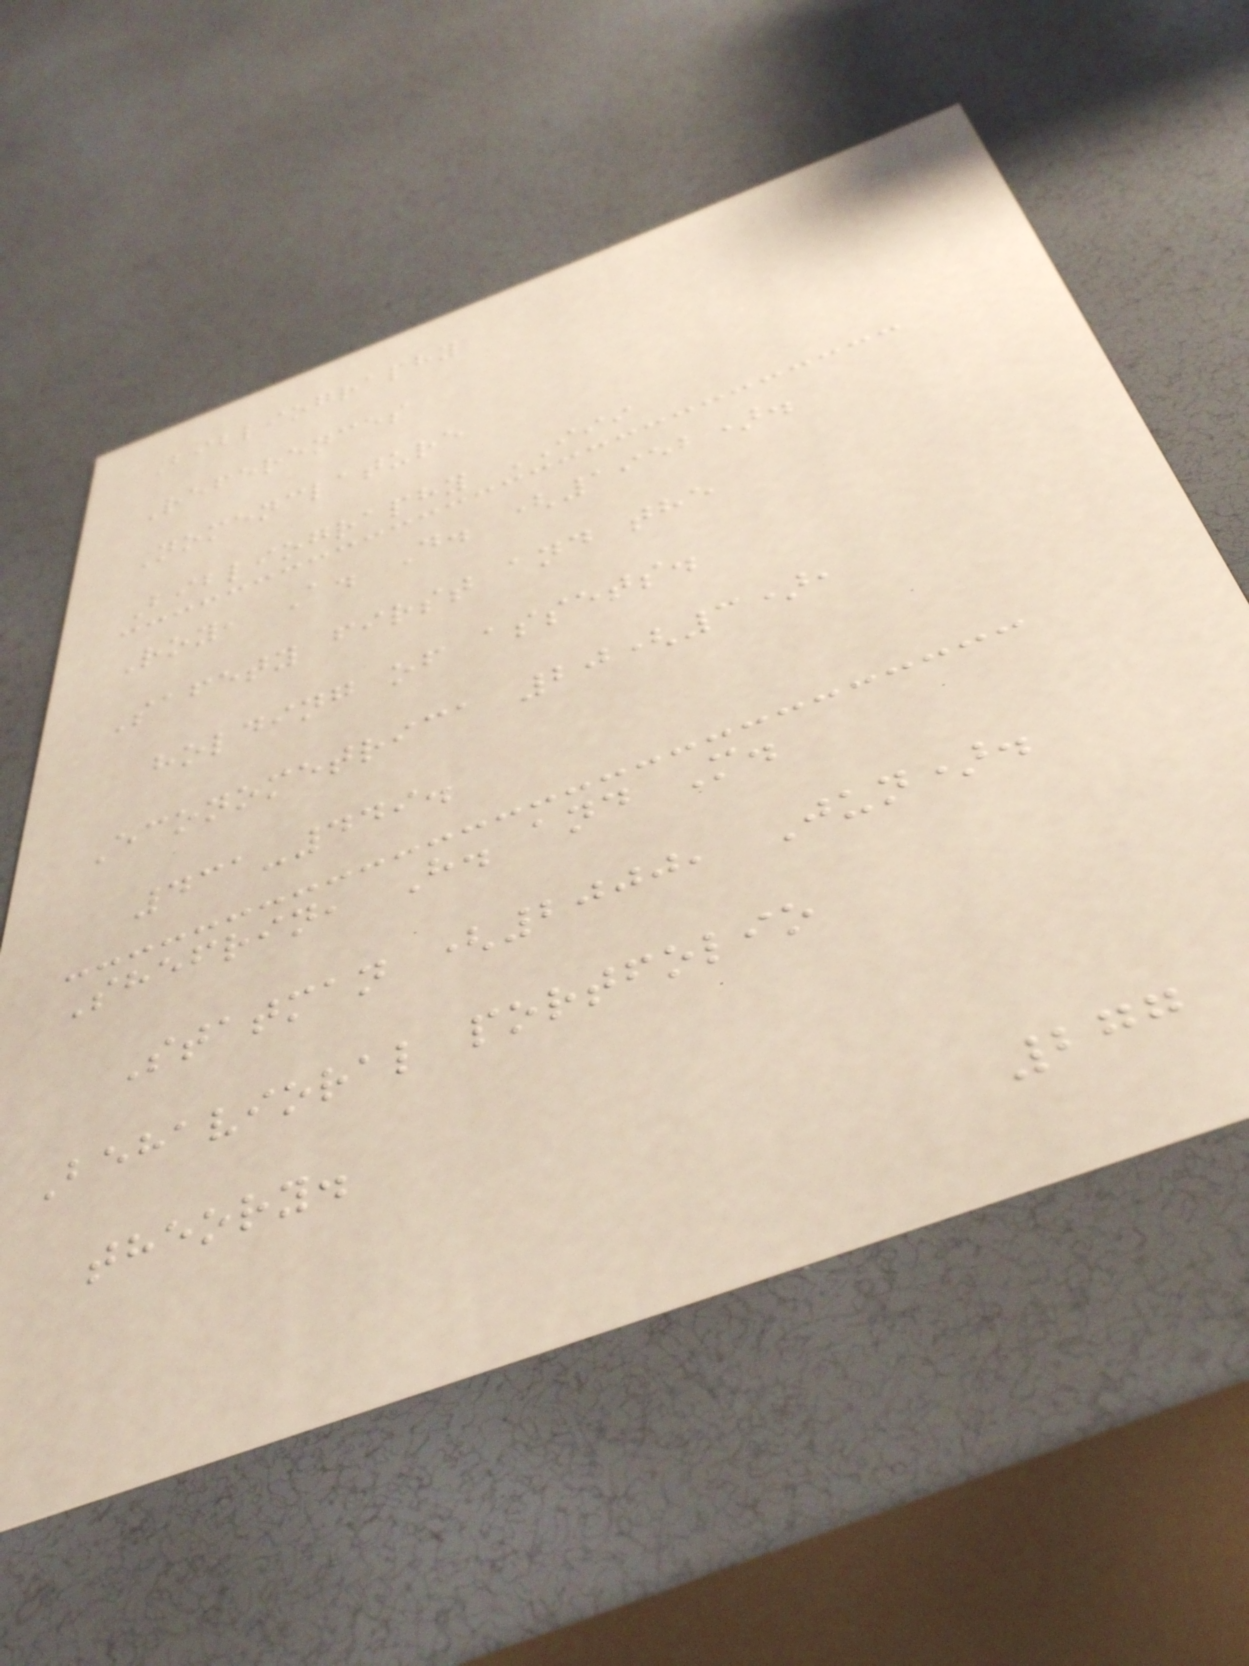Bibliography
References
Nomenclature
Bibliography III
Roy, A. D. (1952).
Safety first and the
holding of assets.
Econometrica 20(3),
431-449.
Shefrin, H. and M.
Statman (2000, Jun).
Behavioral portfolio
theory.
277
